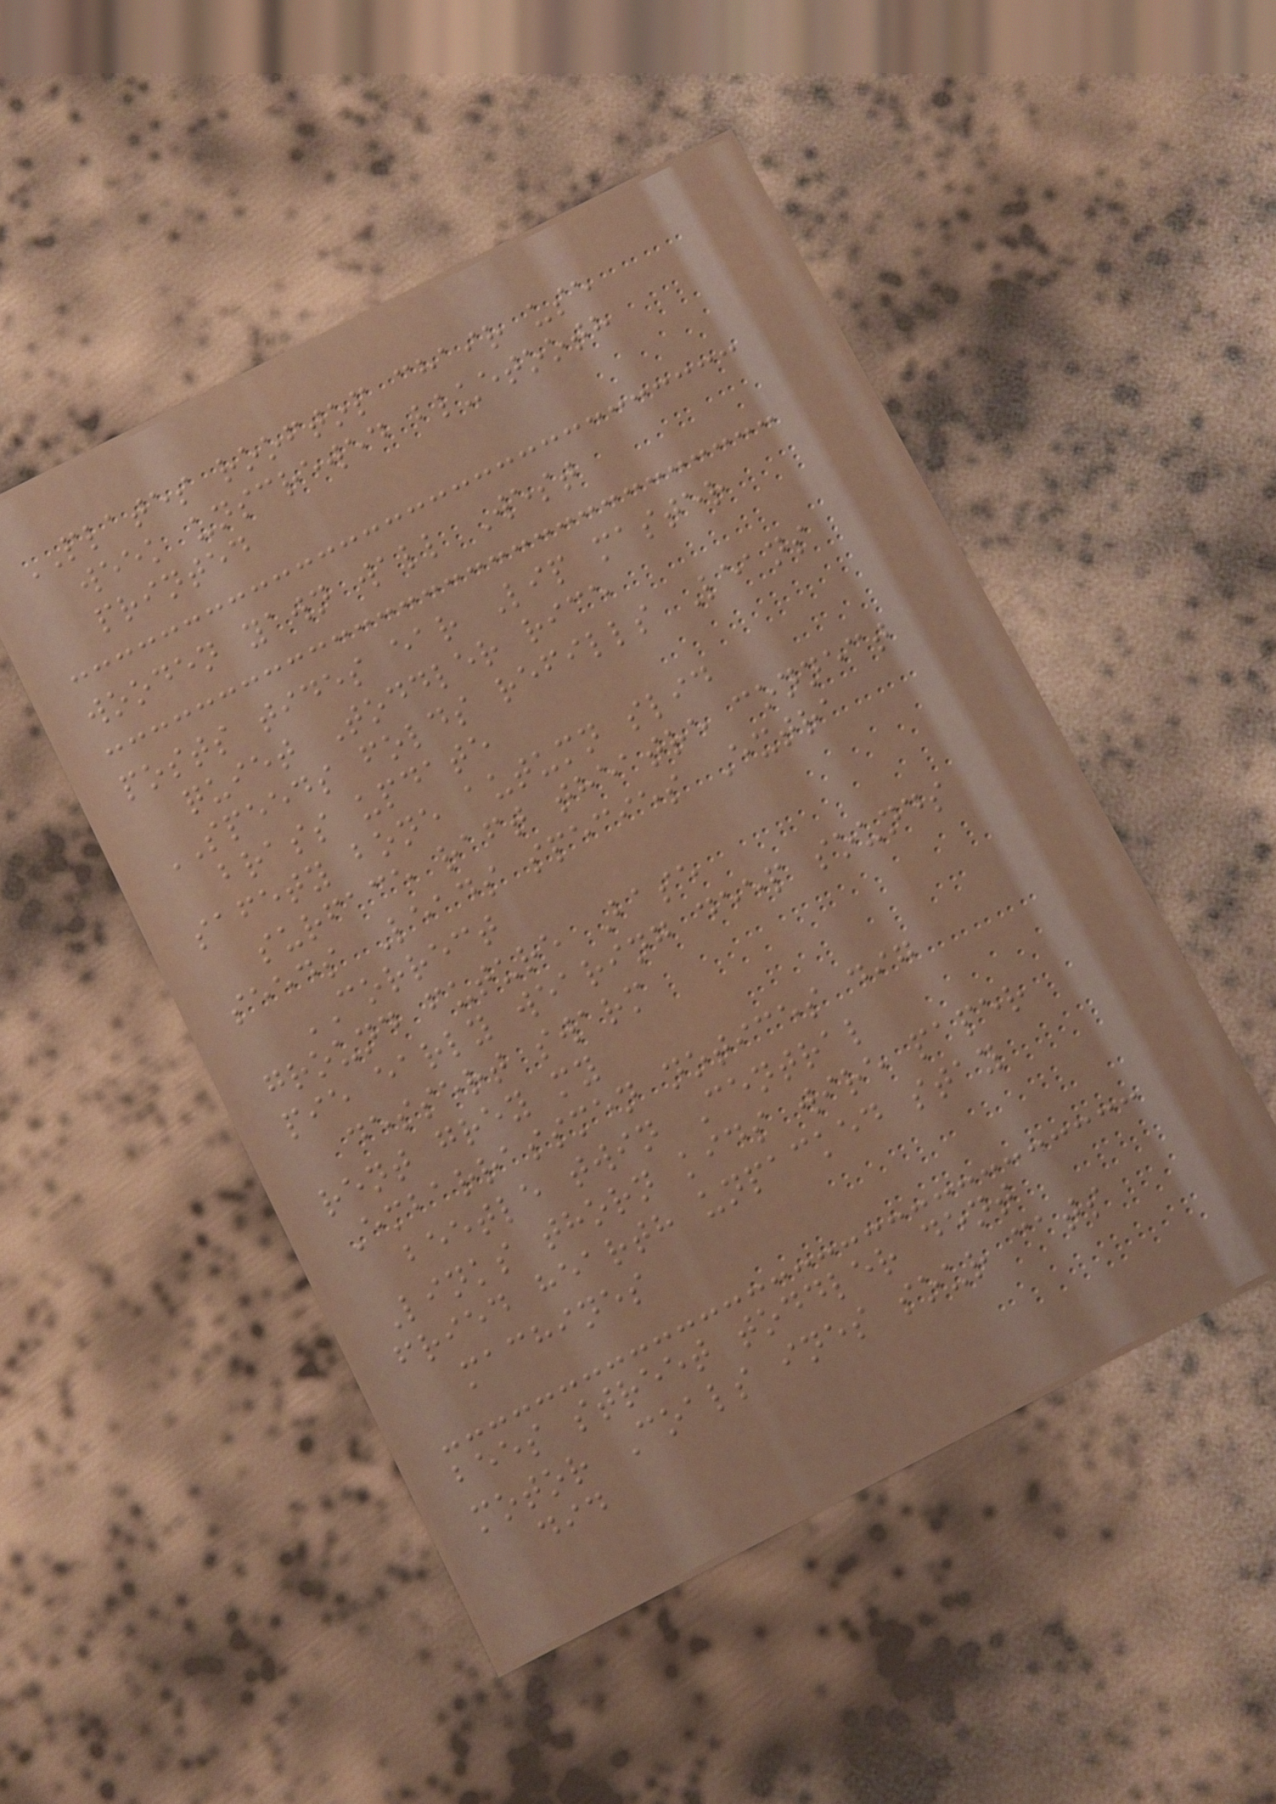PLATES rooftop chair use
week unscrewed bluetooth
printed
wooden yawn wall West
posts tides ear Lip master
quiet Toddler rice
SPEEDS folds refills Leans
brass update
safety bone autumn slid
surface raft theatre connect
seeds Leads species Extra
CORRECT
ground future Base
pie early wearing deep sounds
dessert swarm
rent grey my
Embarrassmen notices dig
beetle twin Central
Links thorn kids wire paper
fried hearth unpacked stay
machines
bees street toddler dent
motor Coals ines sour cats
did
